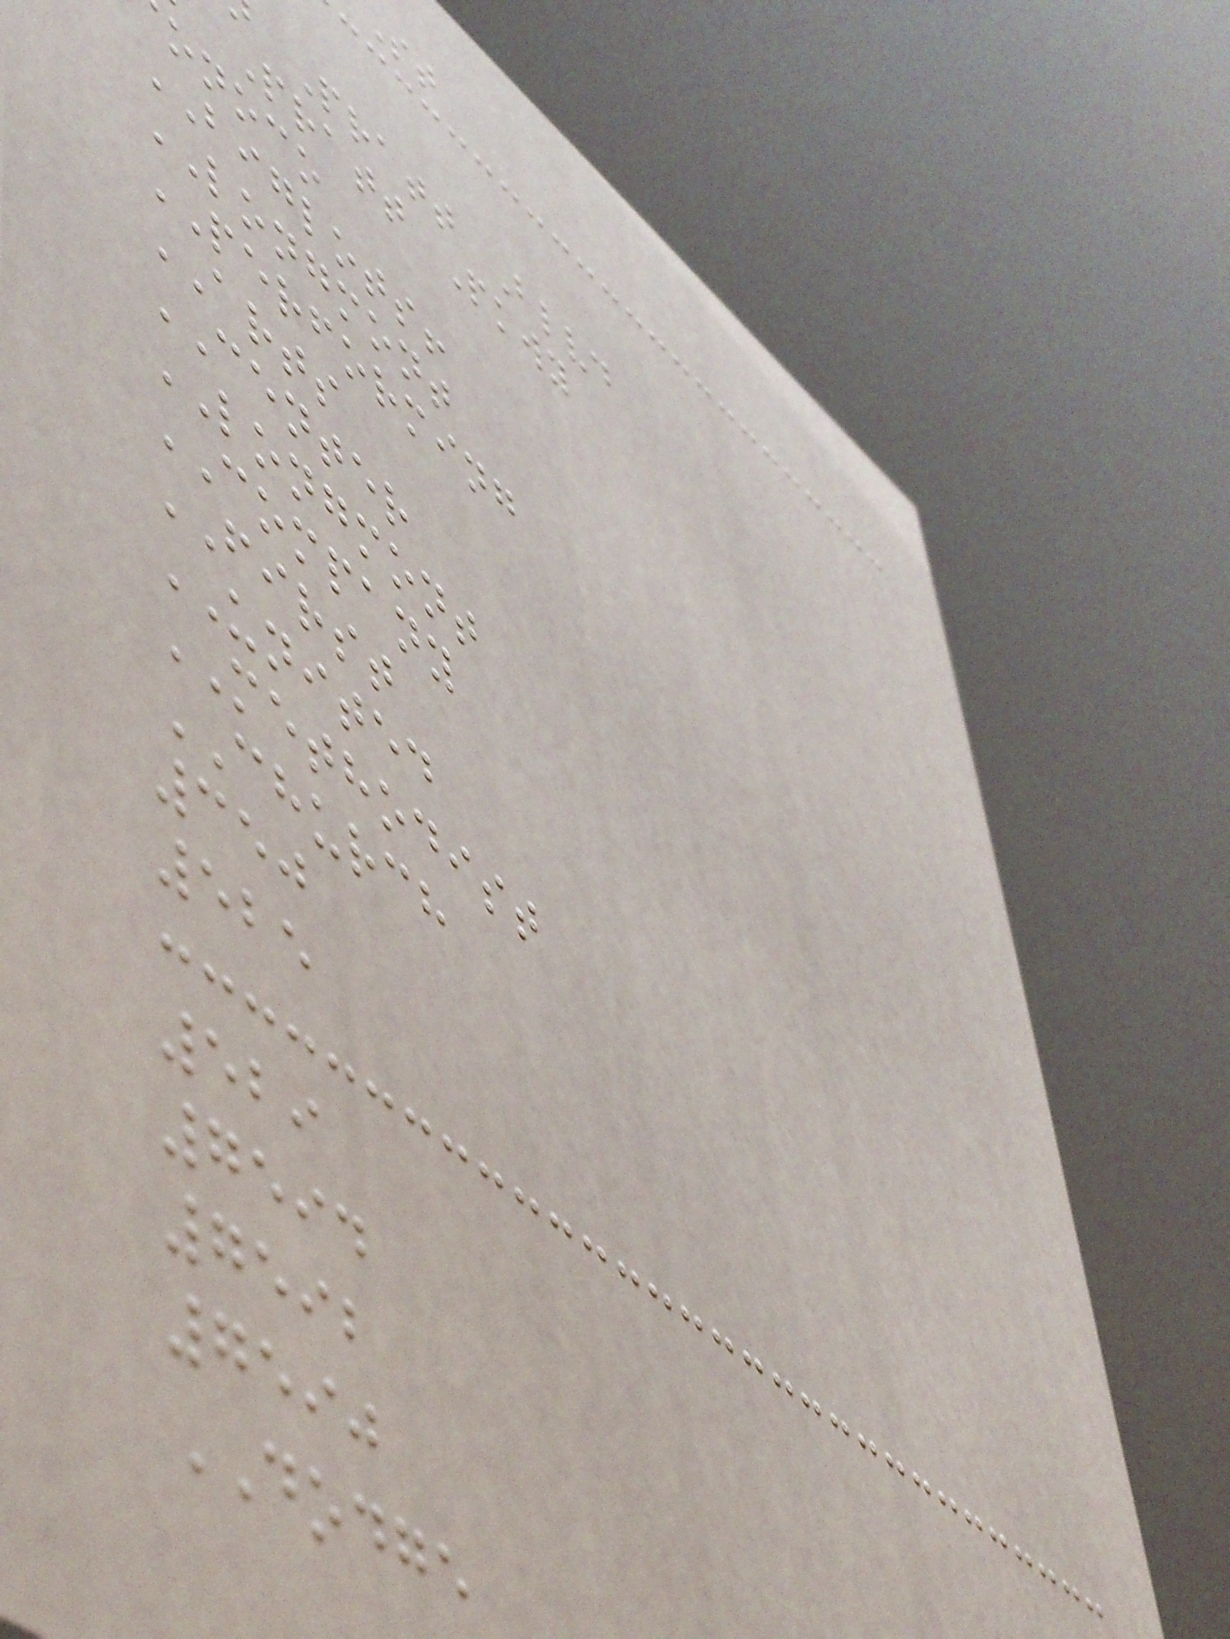Pratt Blvd
Pratt Pkwy
onoco
BIGLOTS!
LONGMONT
PERFORMING
ARTS
CENTER
LONGMONT
COMPANY
FIRST
UNITED
METHODIST
CHURCH
350
525
529
7594
7592
7590
DODGE
